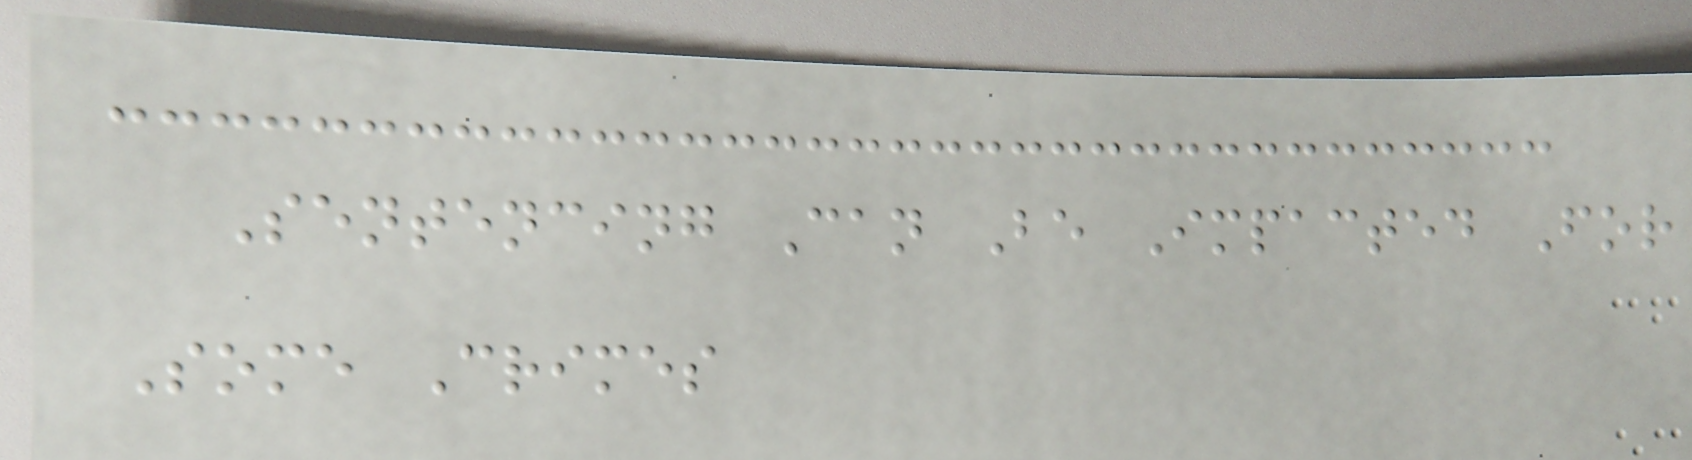Sentencing Can Be Impacted For
Some Crimes
